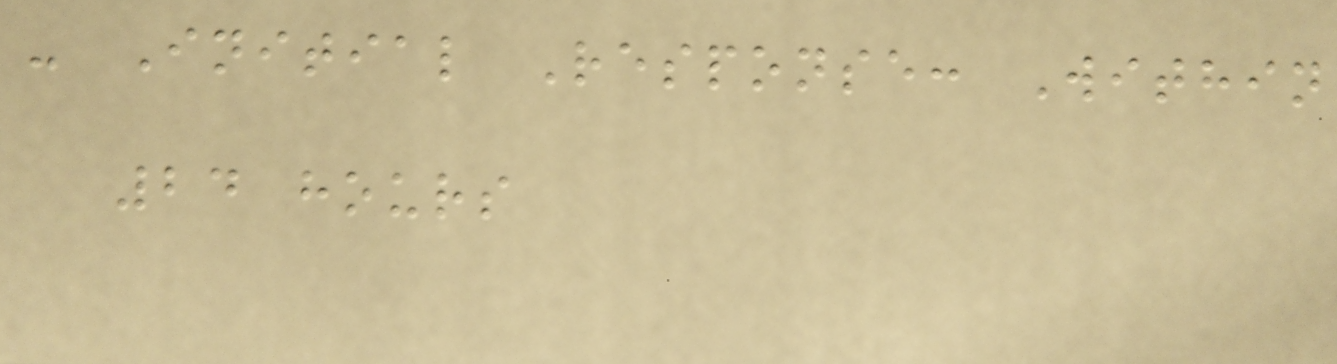- Initial Response: Within
24 hours
